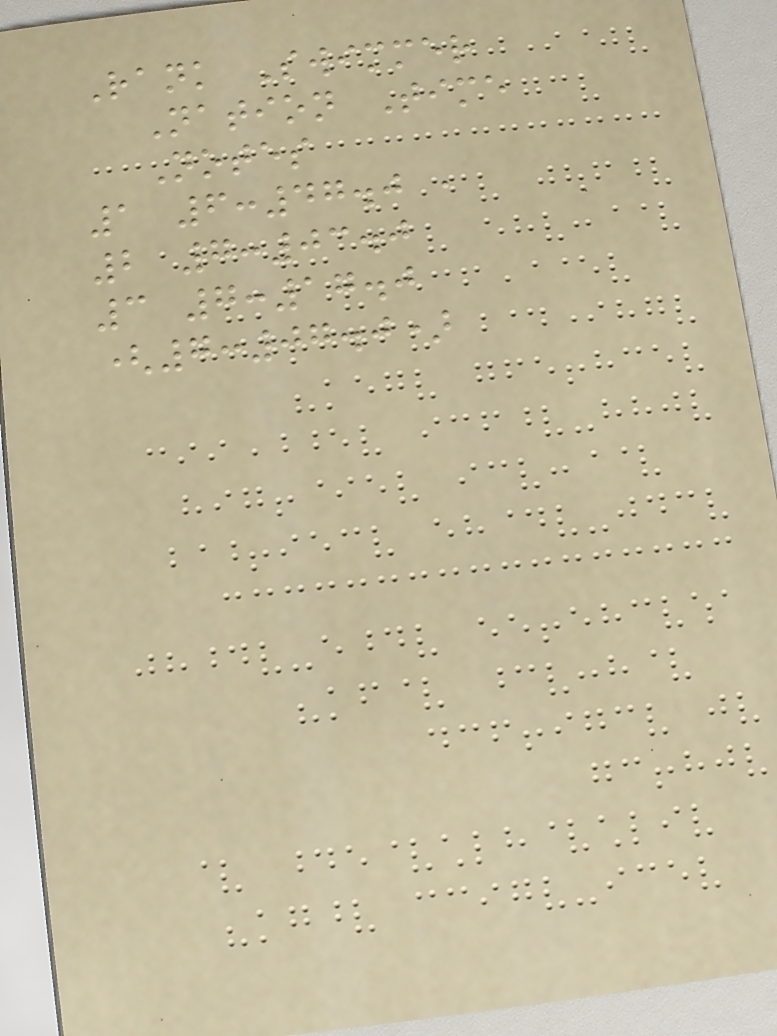Rank Swimmer
Nation Time
Notes
1 6:47.0 ,
2 7:03.0
3 7:17.0
(7:07.0)
